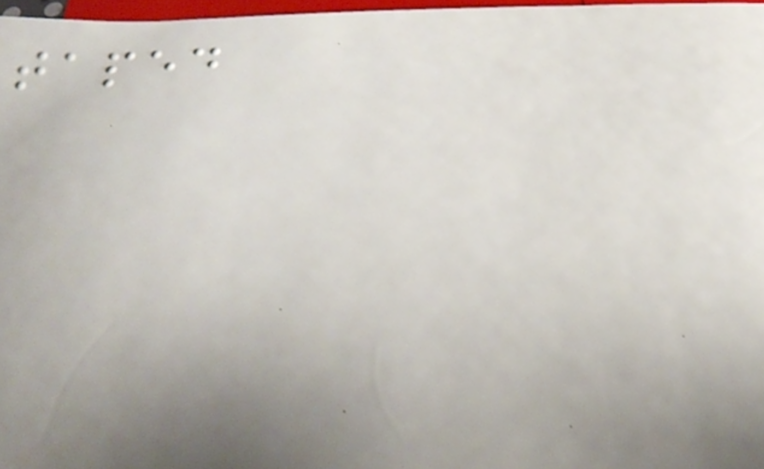taped
